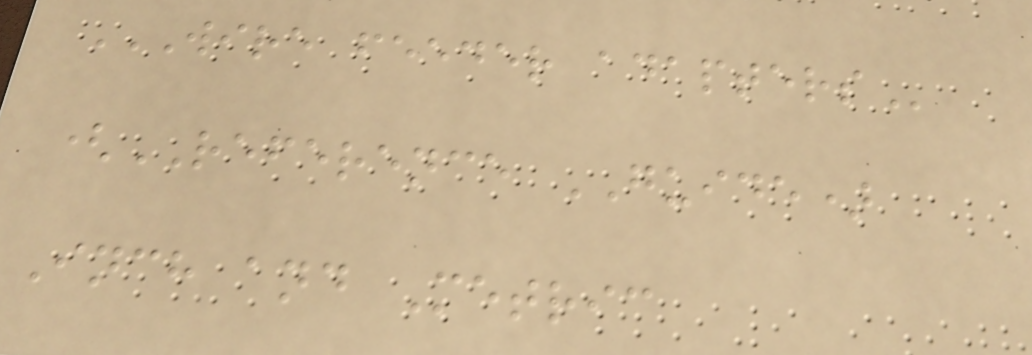WIRE FEEDER ADAPTERS
(REFERENCE GUIDE)
Inch and Metric
